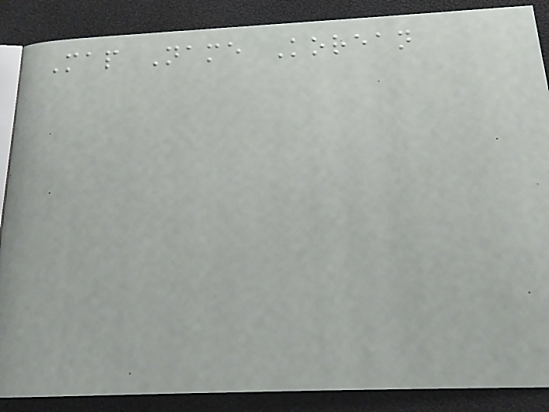Map Name Korean
